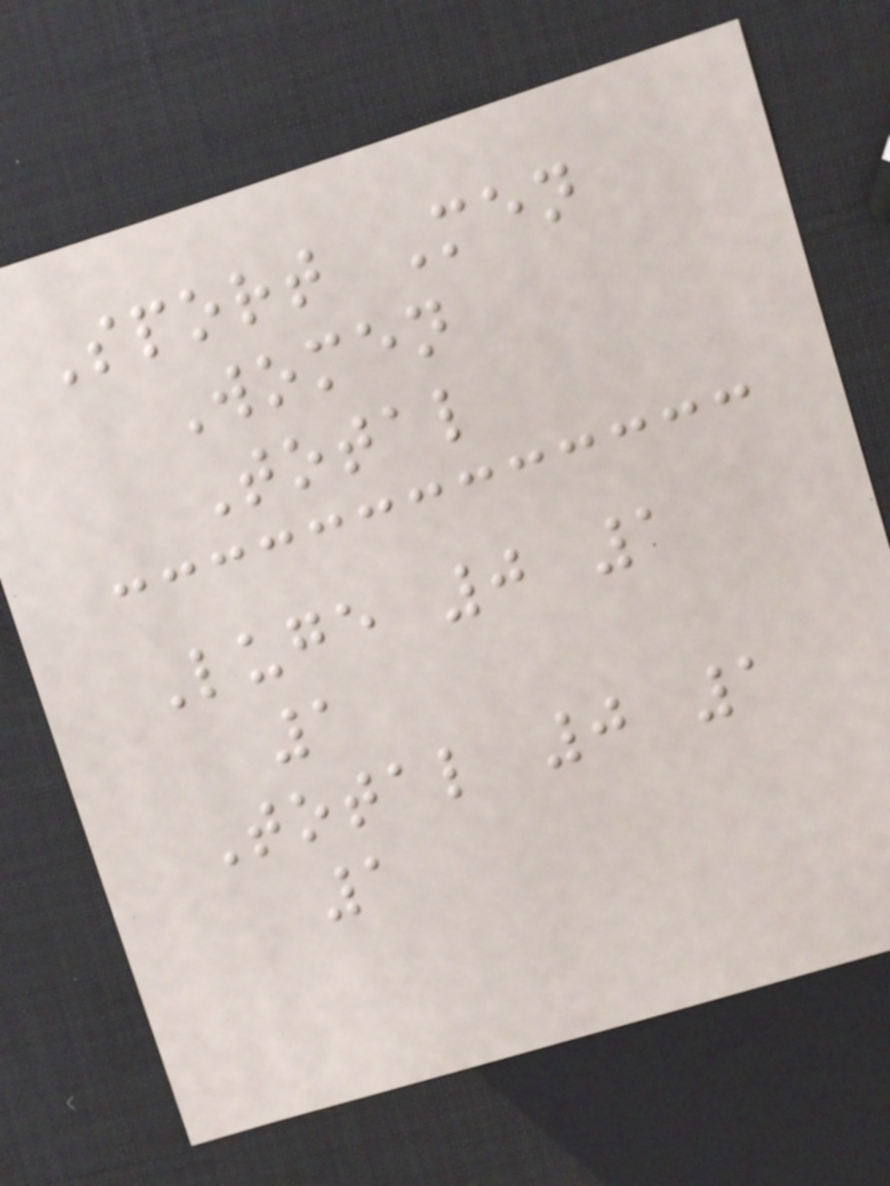Sport Men
Women
Total
Luge 0 1
1
Total 0 1
1
